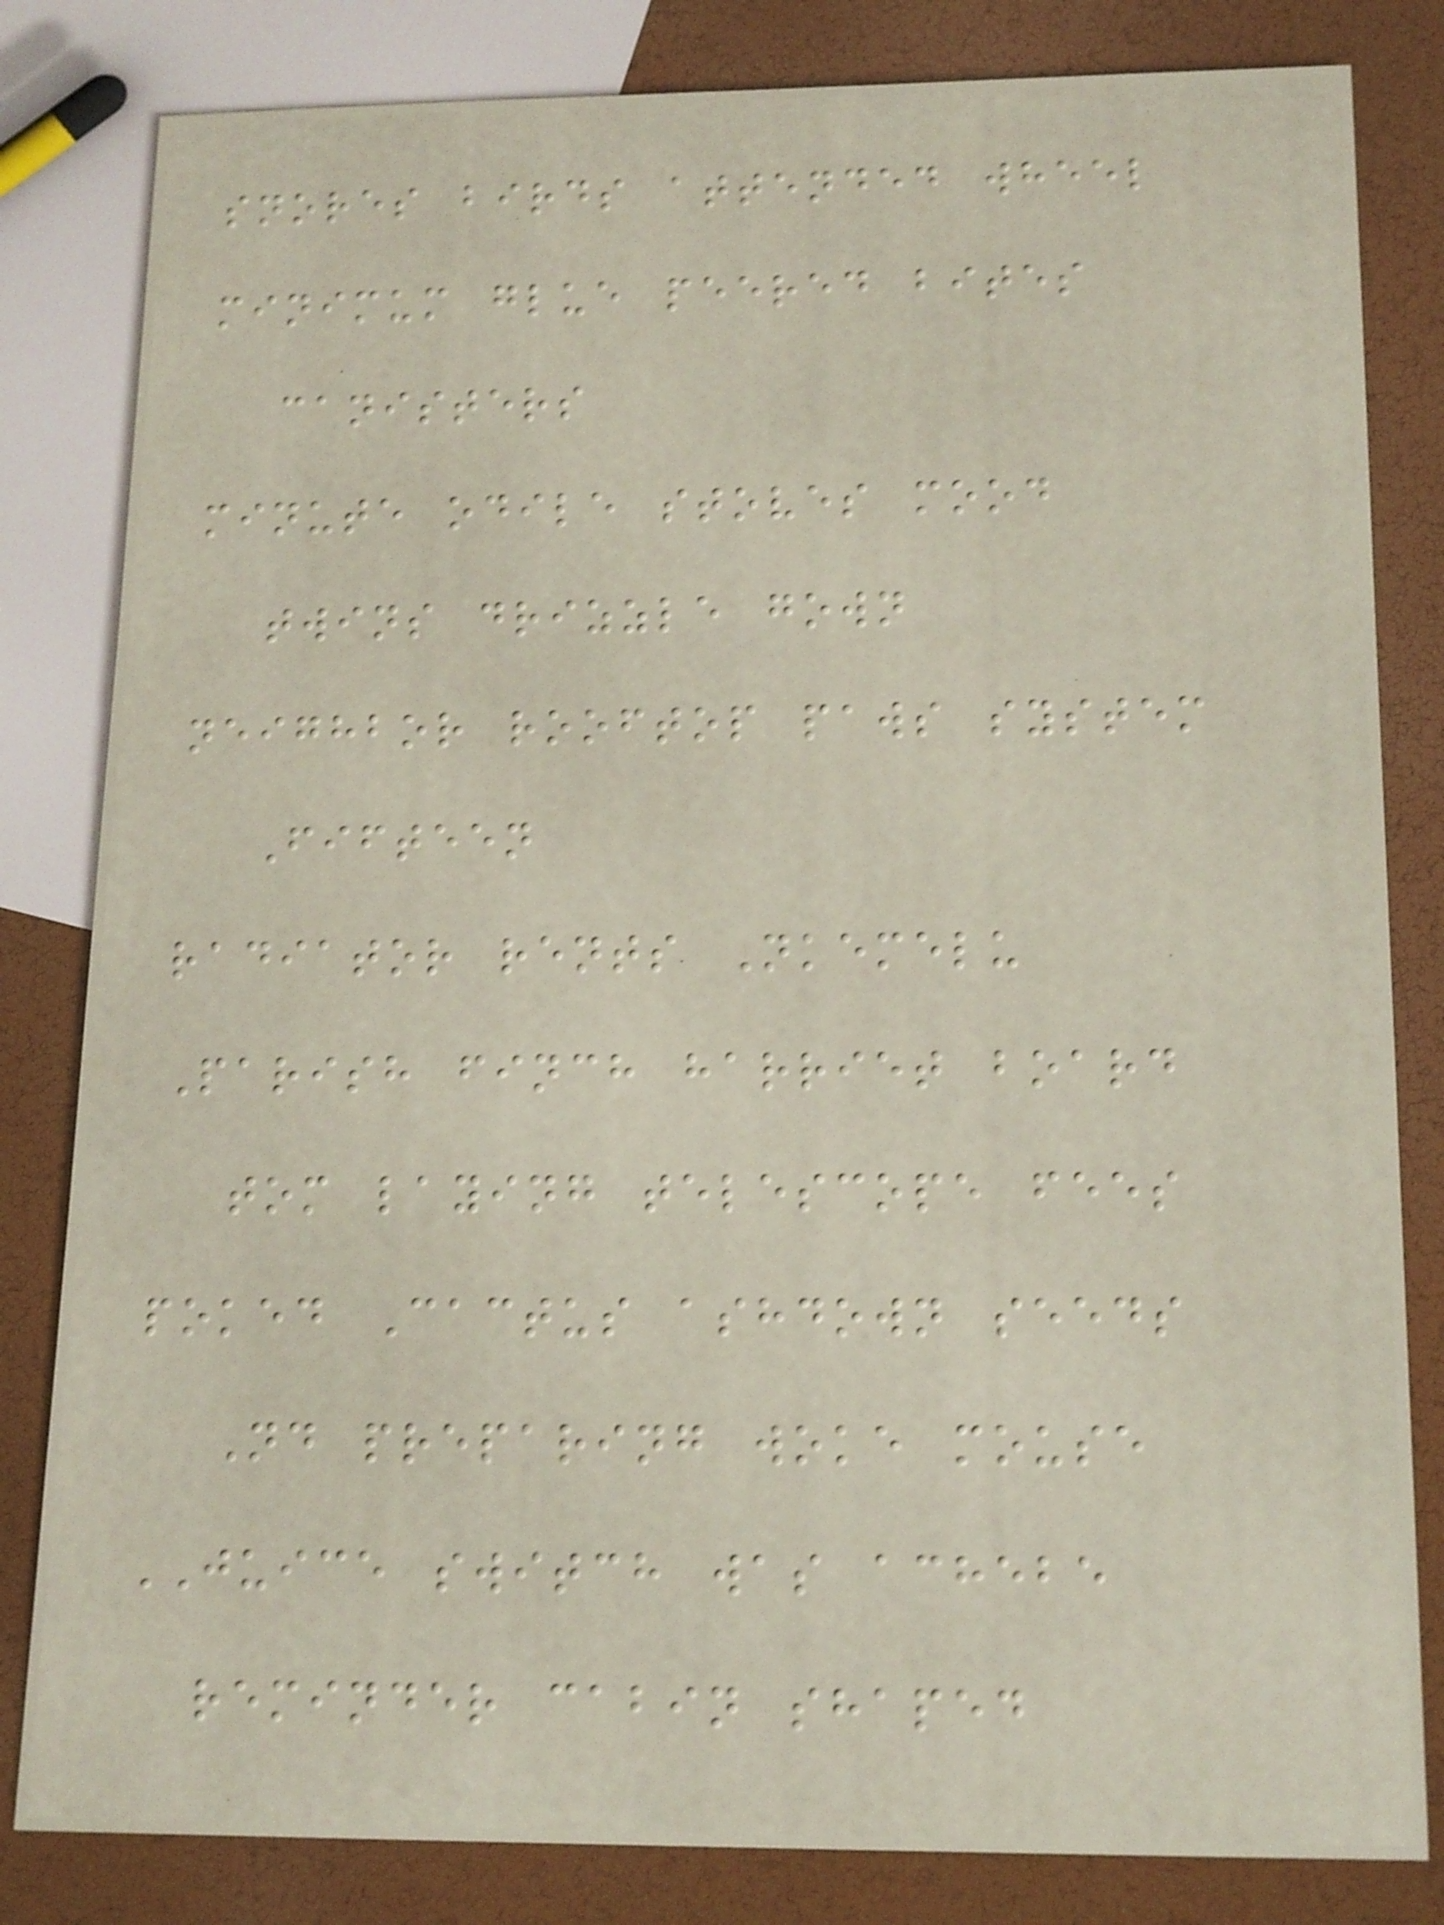snores birds attended wheel
minimum glue peered bites
canisters
minute odile stoves mood
twins drizzle gown
neighbor rooftop paws system
Fifteen
radiator rents Nkemelu
Parish finch harriet board
tom laying telescope fees
poked Cactus ashdown seeds
Nd preparing woke mouse
JUICE switch was achebe
reminder cabin shaped
